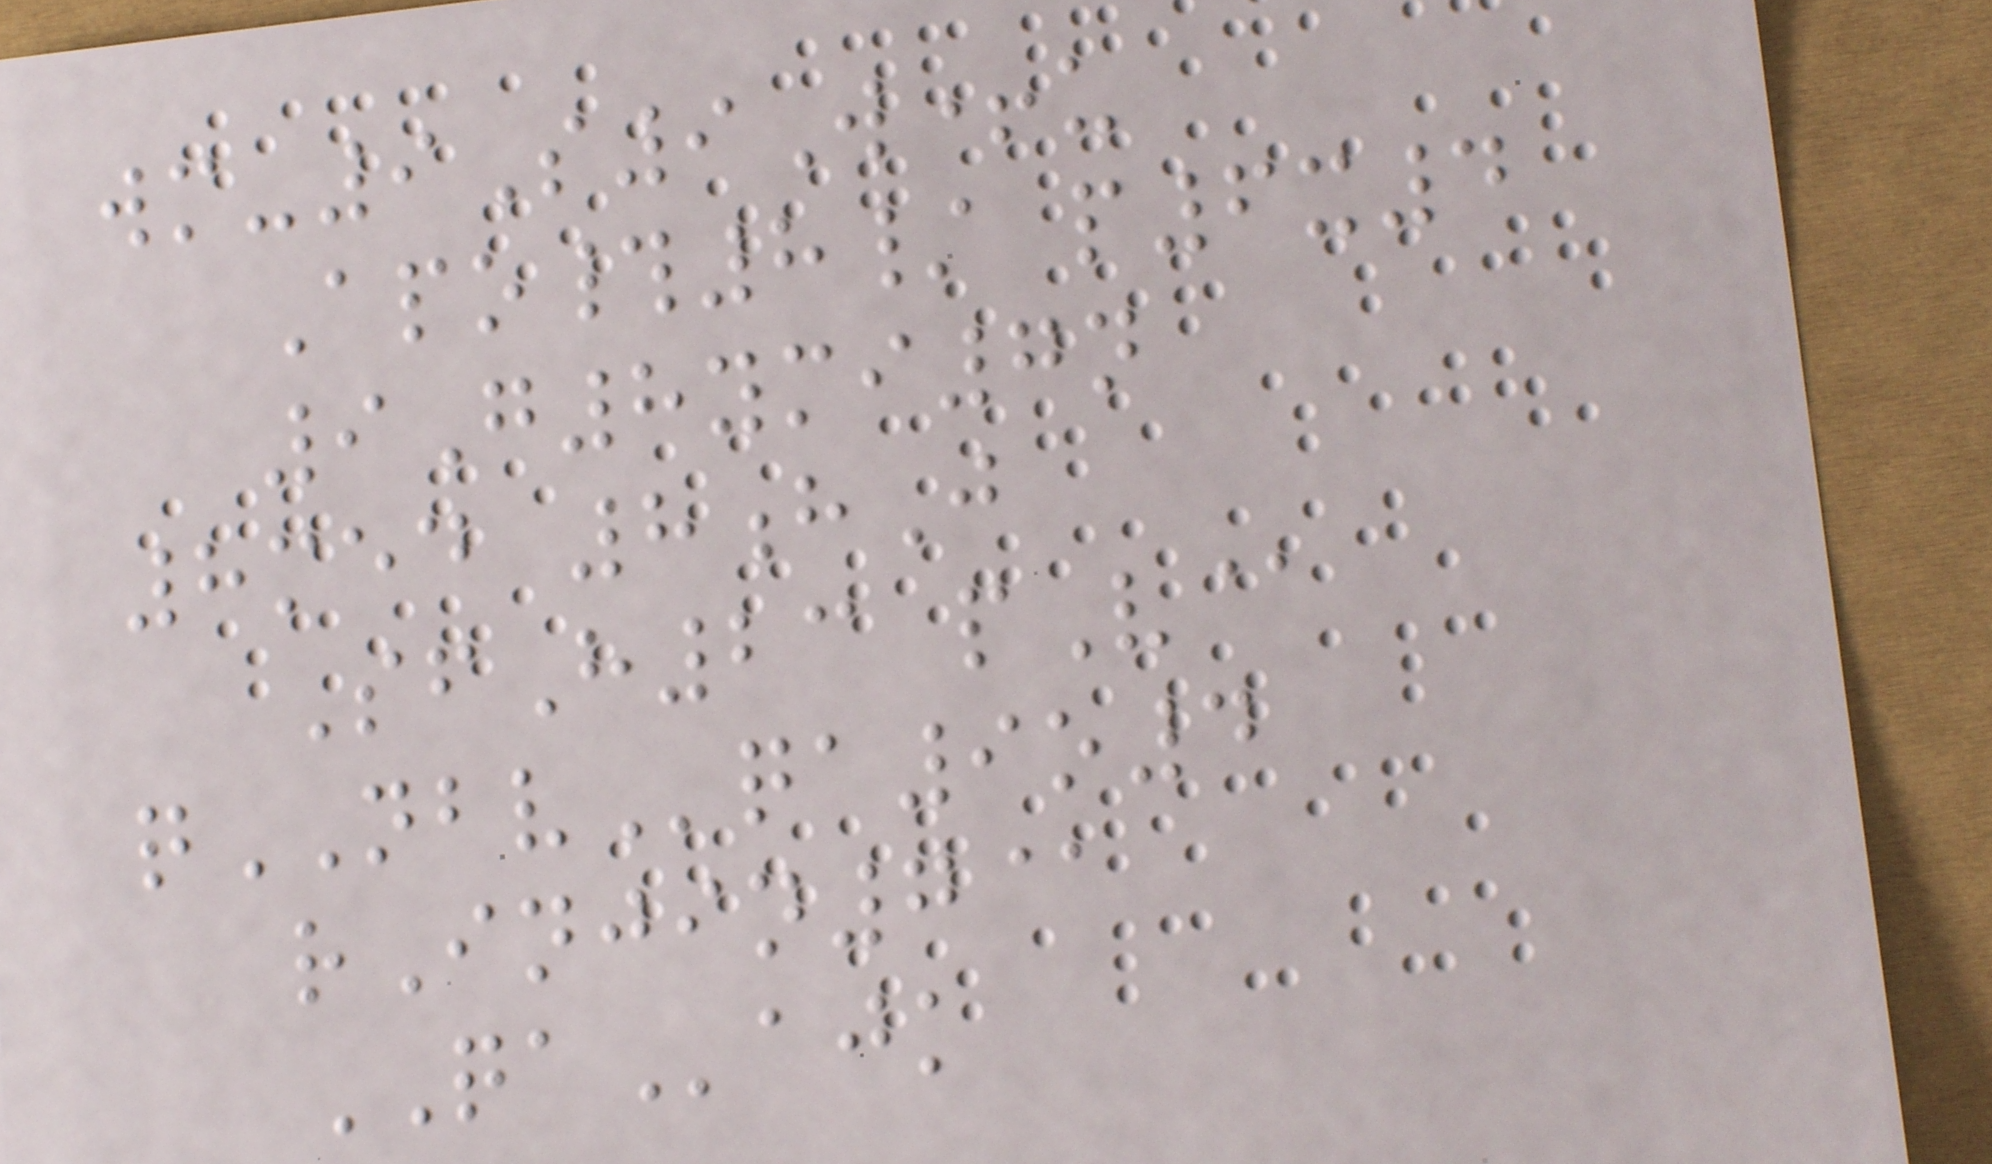wm-9S9W+u
Apo#8/ p6x4
9G8ymi7n
8med 8hJ
SfH23 pV@
qNBVqa9o4
rInjin7@
QAajk
